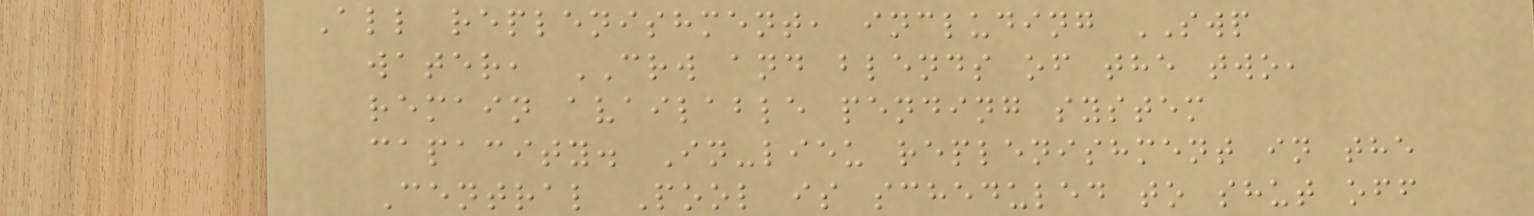All replenishment, including SWP
water, CRW and blends of the two,
remain available pending system
capacity. In-lieu replenishment in the
Central Pool is scheduled to shut off
